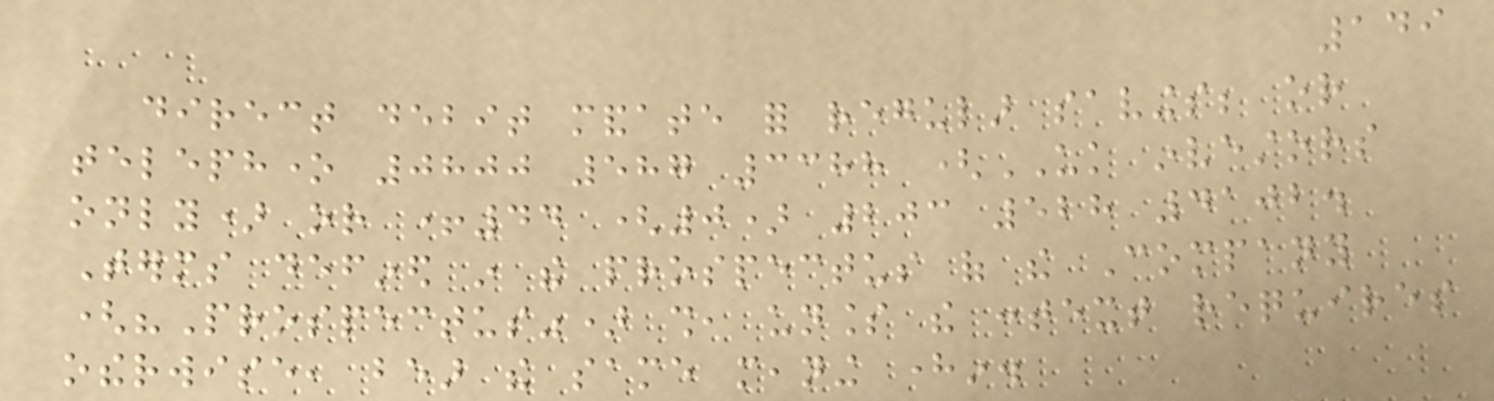149
direct debit mandate for regular savings; or
telephone 0800 587 3388 (UK investors
only) or +44 (0) 203 528 4102.
Terms defined in the prospectus of the Company
("Prospectus") shall, unless the context requires
otherwise, bear the same meaning herein.
